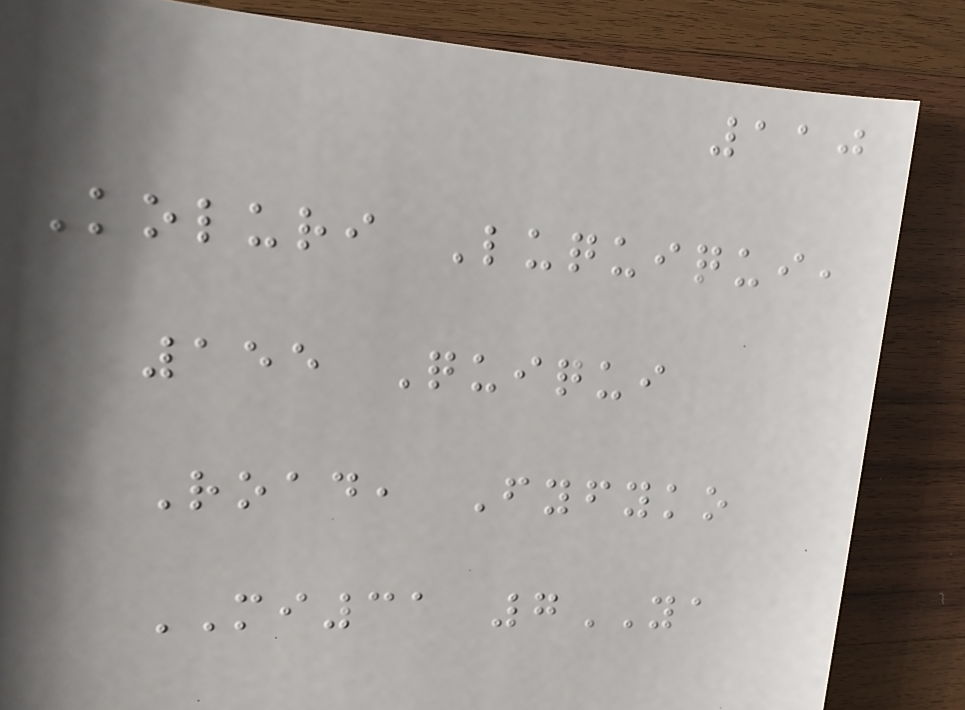110
Koluri Luquiqui,
155 Quiqui
Road, Fyfyko
MI31 7YA
